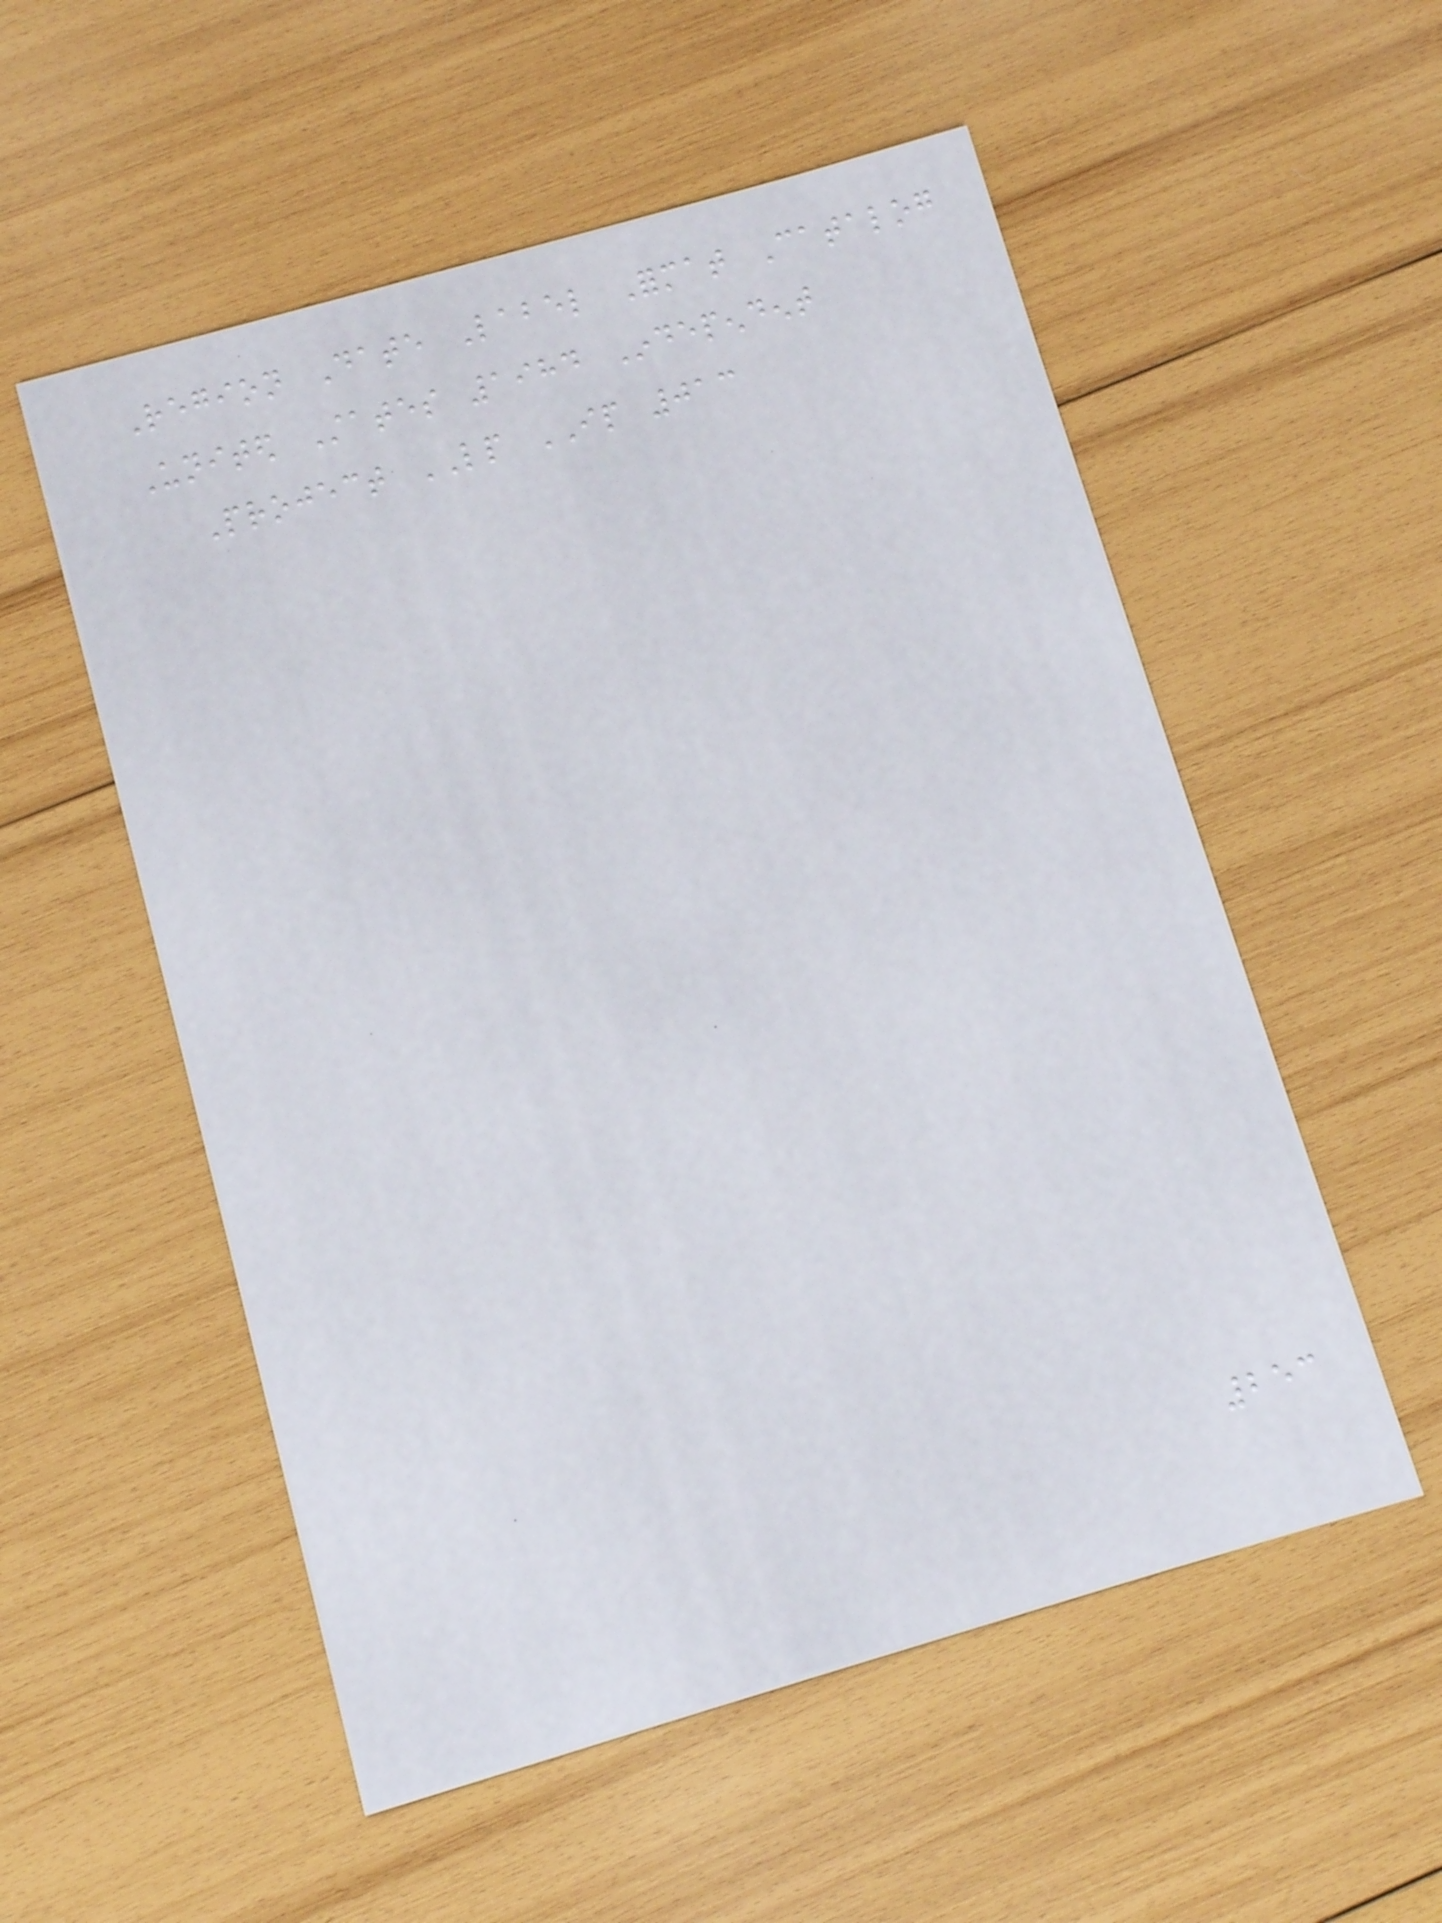Region Date Label Format Catalog
United States 1984 Independent
Project LP IP 013
253
